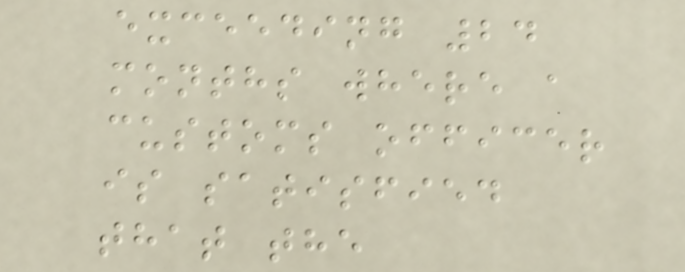exceeding 24
months where a
customs officer
is satisfied
that the
